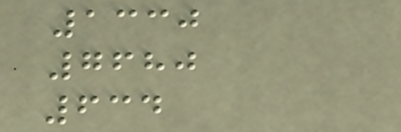1330
7680
634
